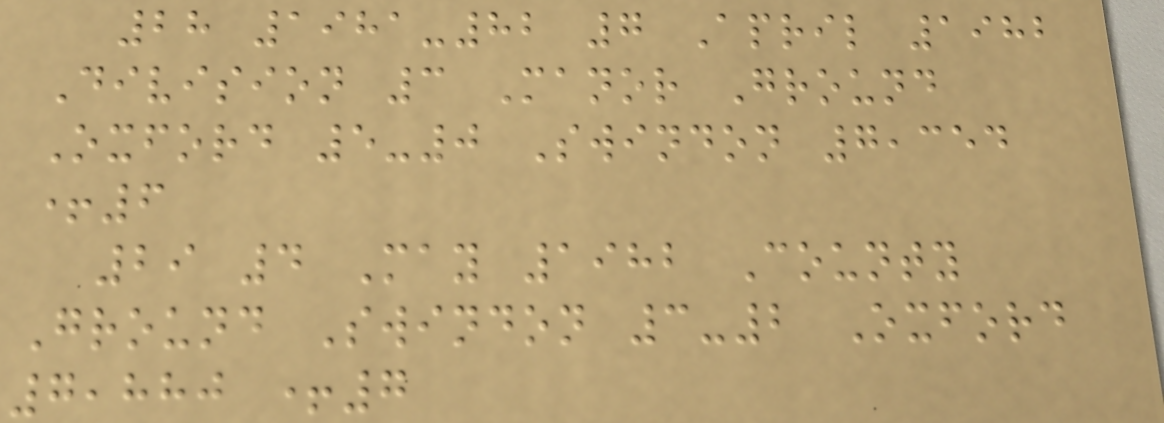28 1981-82 7 April 1982
Division 3 Manor Ground
Oxford 5-0 Swindon 7,354
+6
29 4 May 1982 County
Ground Swindon 3-2 Oxford
7,880 +7
